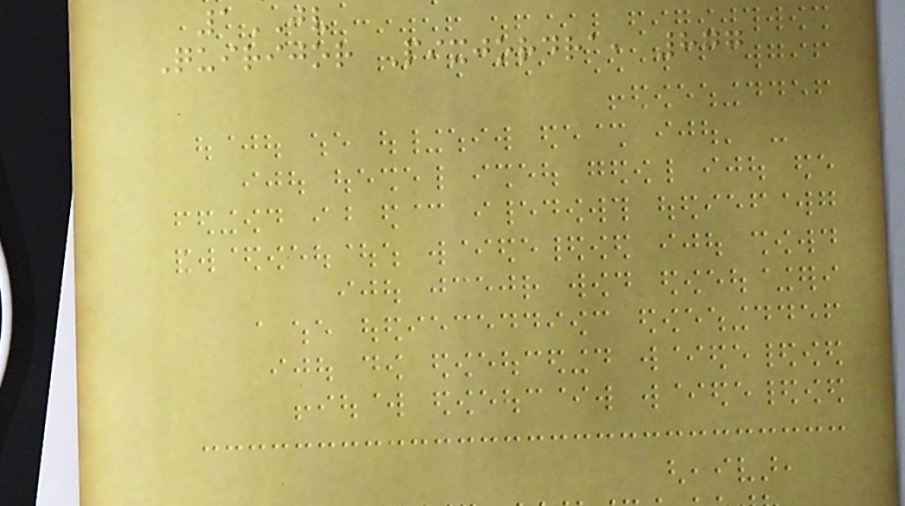1JV
Quirijor Pixjordra, 877
